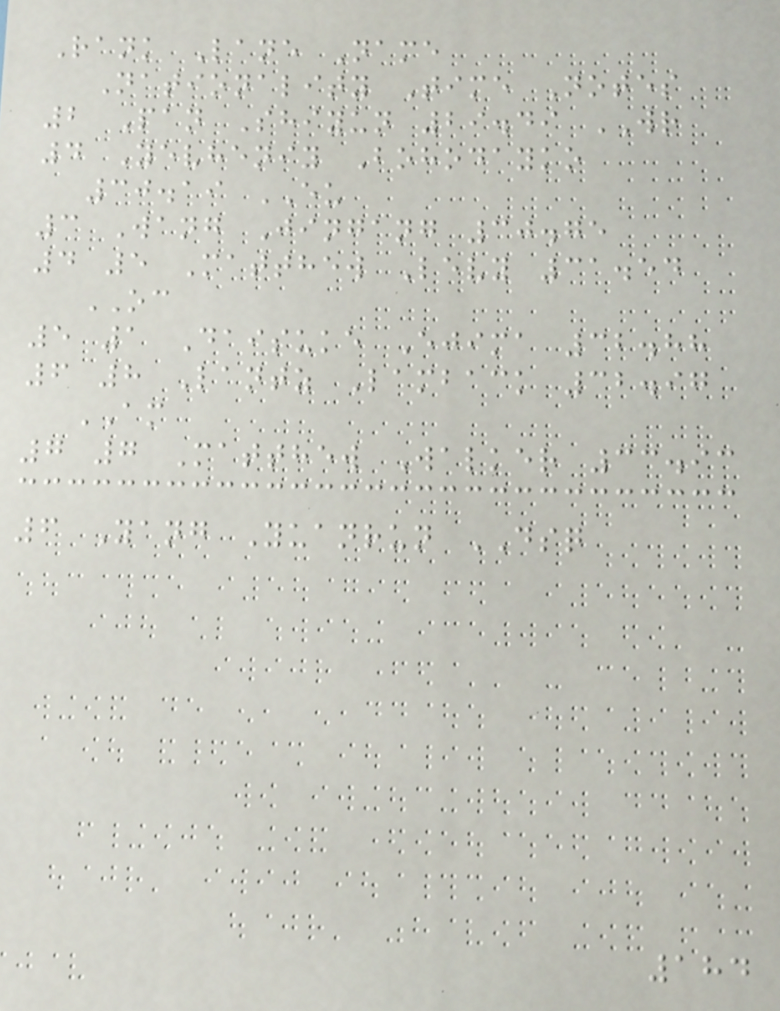Rank Lane Name
Nationality Time Notes
2 Pan Shiyun 29.49 WR
4 Yevheniy Bohodayko
30.19 EU
3 Wang Jingang 30.75
4 5 Matthew Levy 31.54
OC
5 1 Daisuke Ejima 32.88
6 8 Lantz Lamback 32.97
AM
7 7 Matthew Walker 33.93
6 Yang Yuanrun DSQ
184
